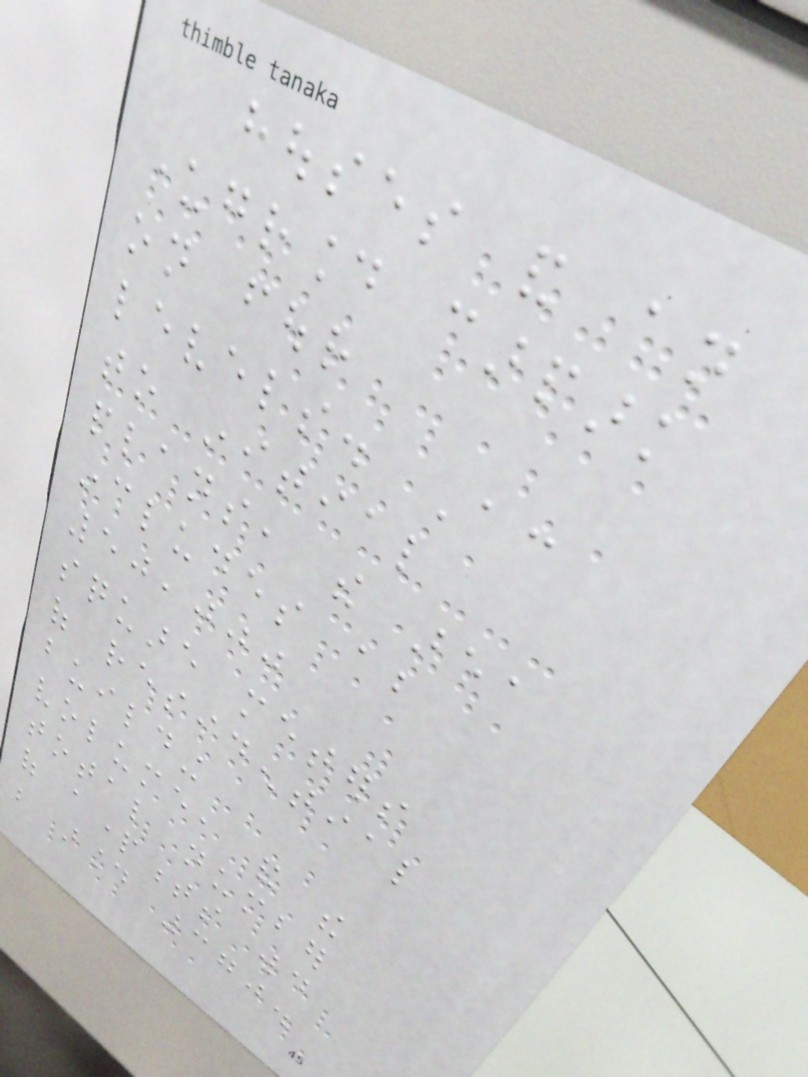houses and an
underground carpark
on four
levels. According
to initial
plans, the area
includes about
50,000
square meters
of residential
building
volume, and the
total number
of apartments would
be around 370.
